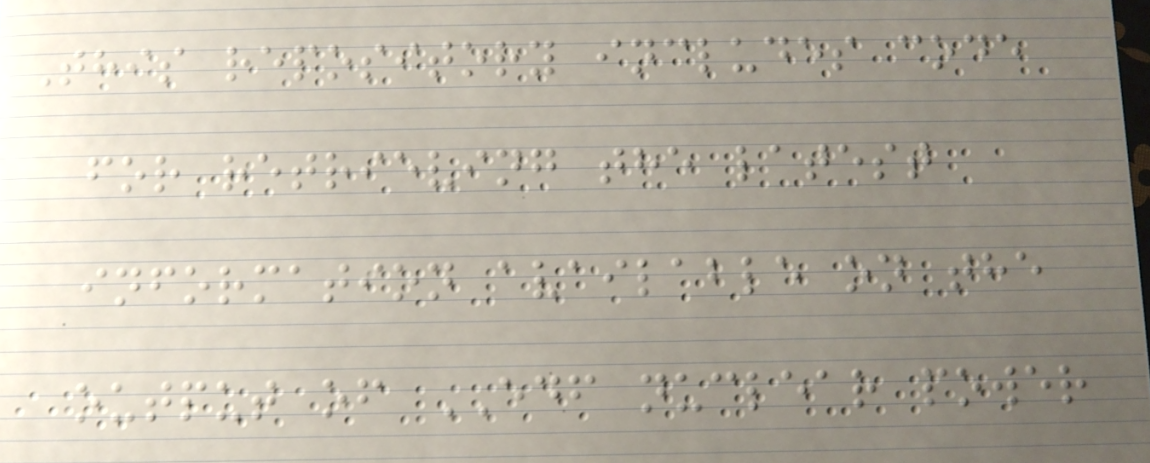This repository includes code
for retrieving the latest
information available on the
output of EDF nuclear power
